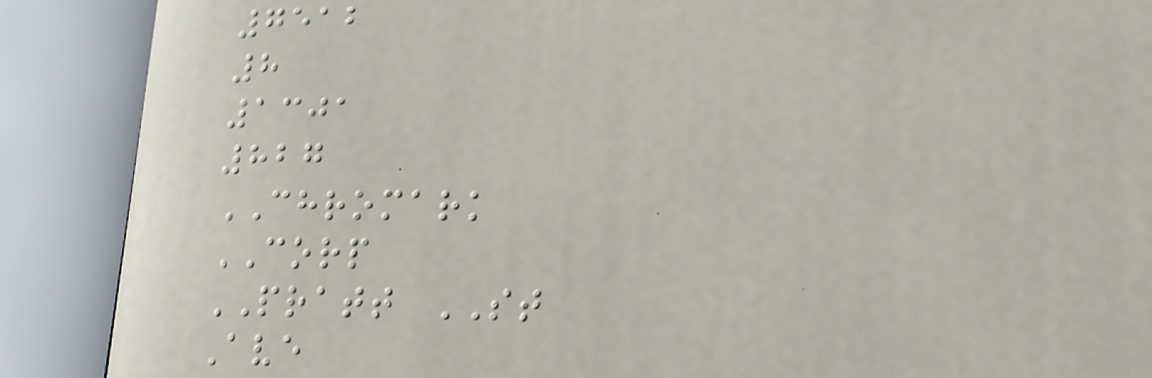7512
8
1301
827
CHROMARK
CORP
PRATT ST
Ave
